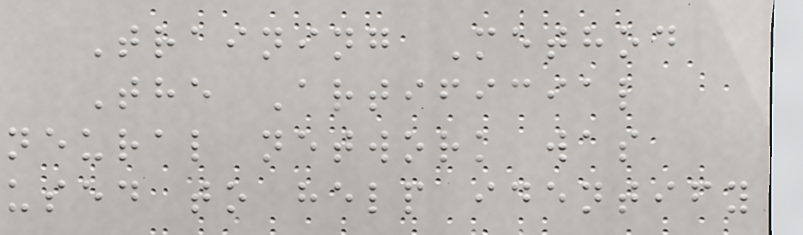Training Method
The Artificial
neural network was
used to help identify
